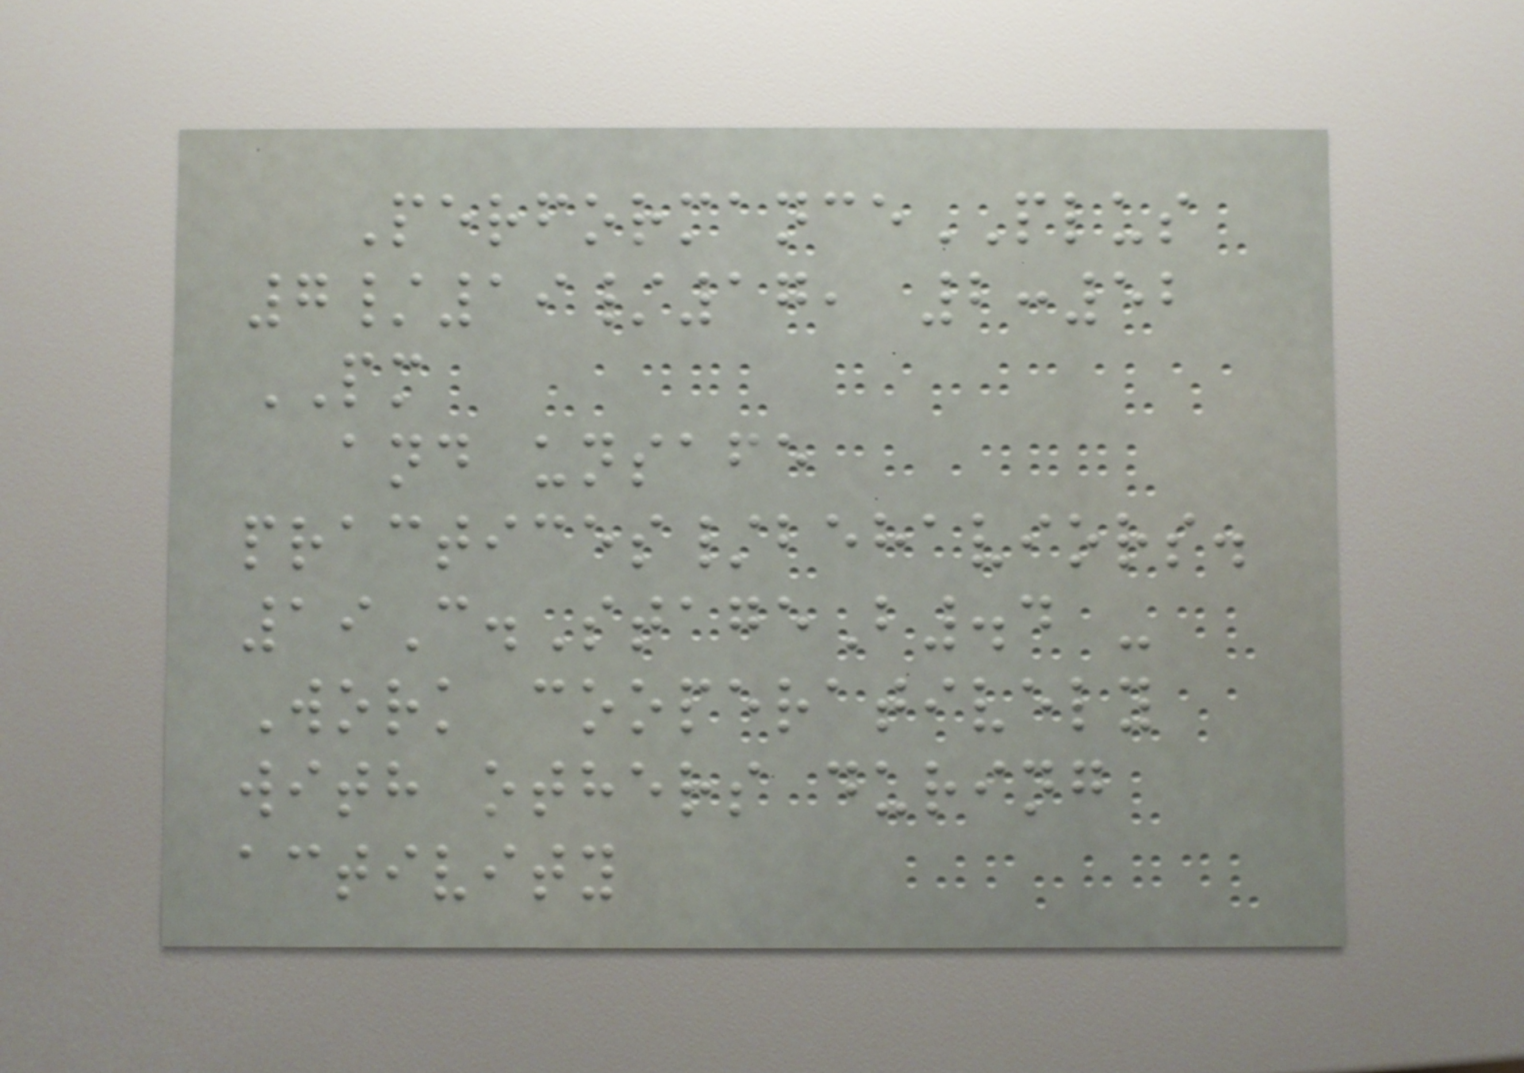PerformancePLUS
7/19/17, 2:52
PM
and unsafe
practices/behaviors.
19C.StageB.4 -
Work cooperatively
with others during
activity
